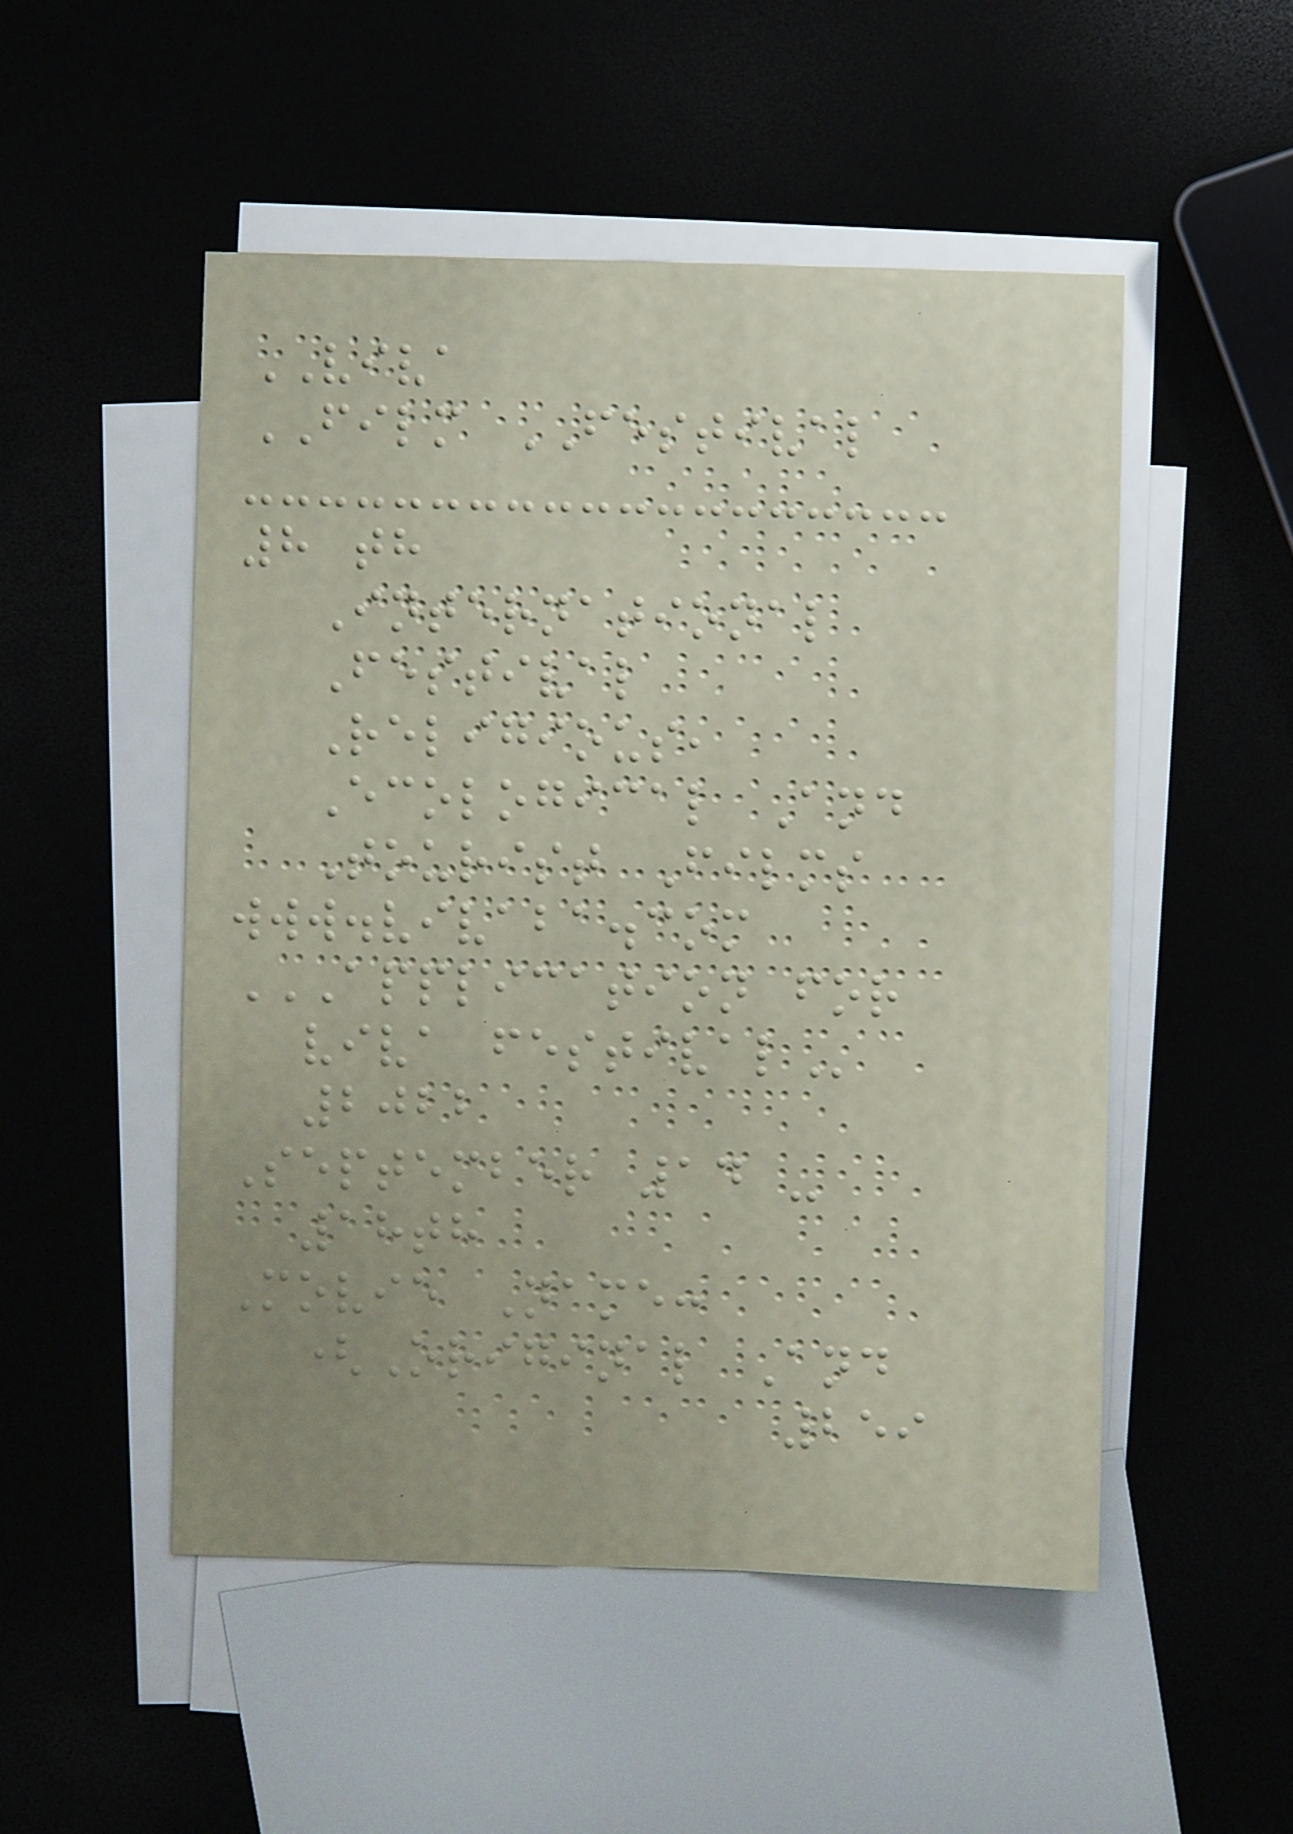VIVA
FILM FESTIVAL
8 th
International
Festival
Religious,
Ecological And
Tourist Films
www.vivaba.com
APPLICATION FOR
VIVA FESTIVAL
2022
September 14 -
18th
Movie Name:
(Original And
259
